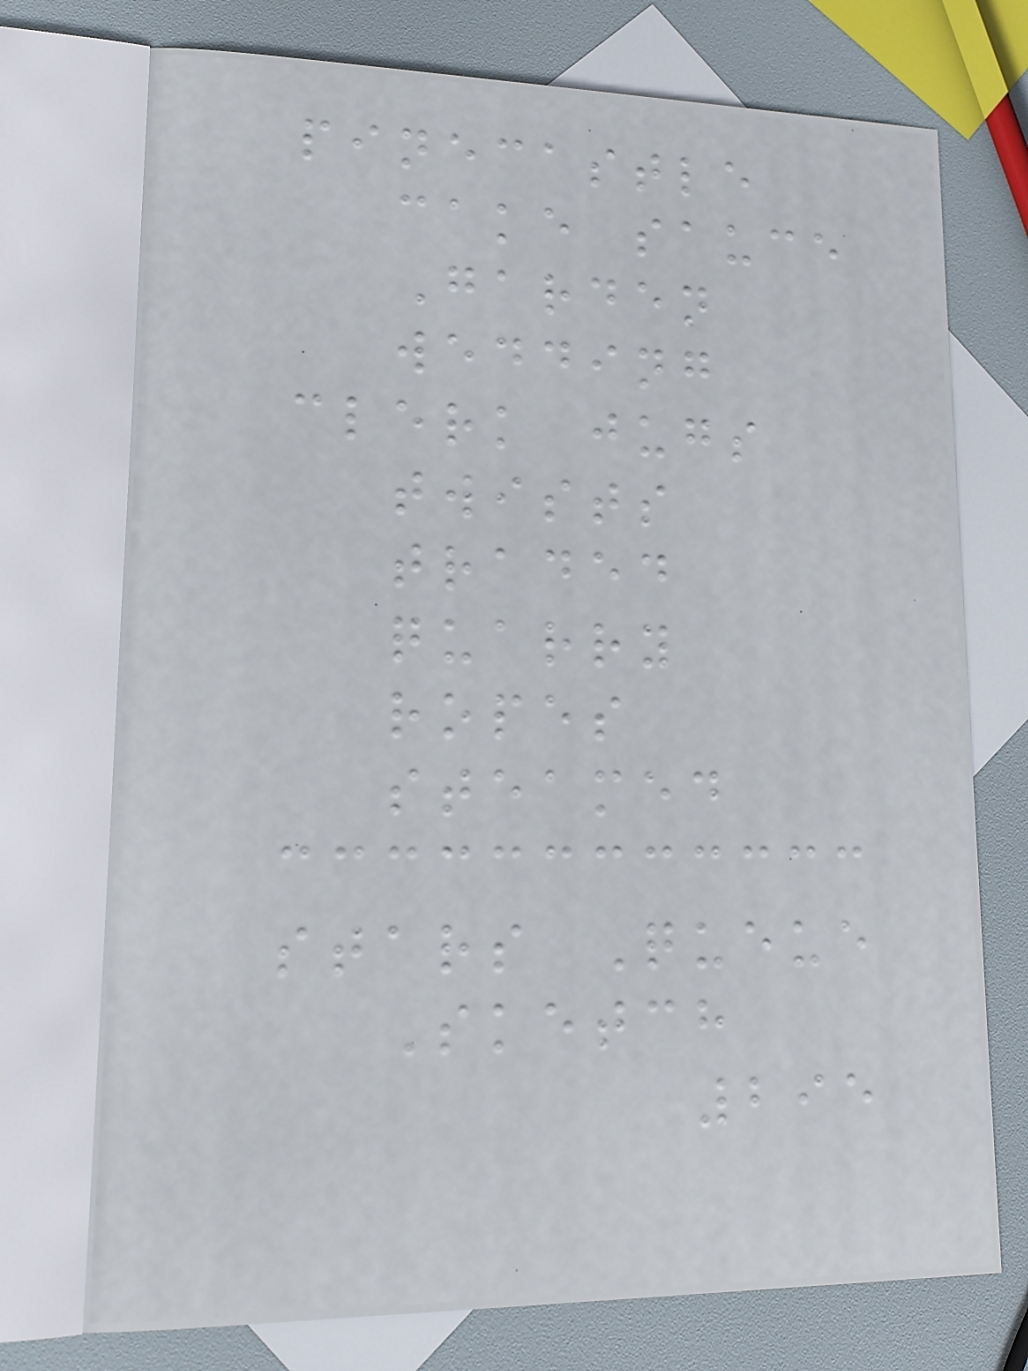pinecastle
cake sauce
Garden
wedding
clerk jugs
twists
traded
quarry
ropes
steamed
stars Queue
Sketch
295
